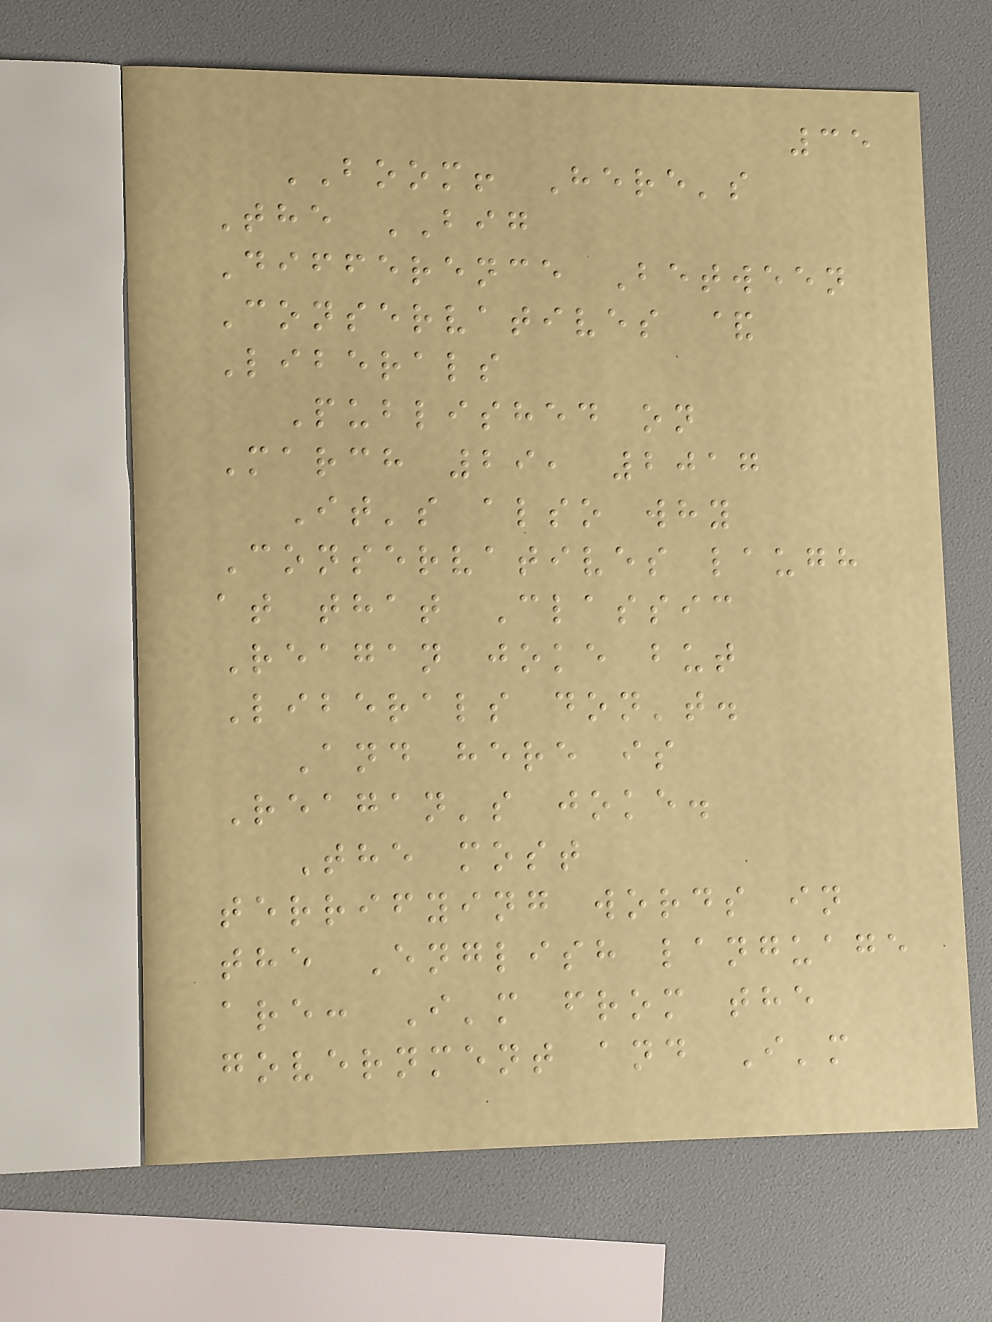35
BOOM! Here's
The BIG
Difference Between
Conservatives &
Liberals
Published on
March 29, 2017
It's also why
Conservatives laugh
at that Classic
Reagan joke but
Liberals don't.
And here is
Reagan's joke.
The most
terrifying words in
the English language
are: I'm from the
government and I'm
